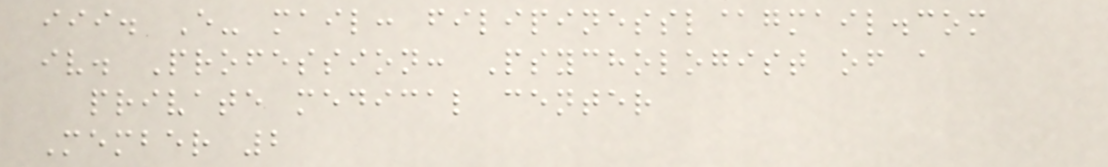iii. E- mail: filipinessl@gmail.com
iv. Profession: Psychologist of a
private medical center
Member 2
